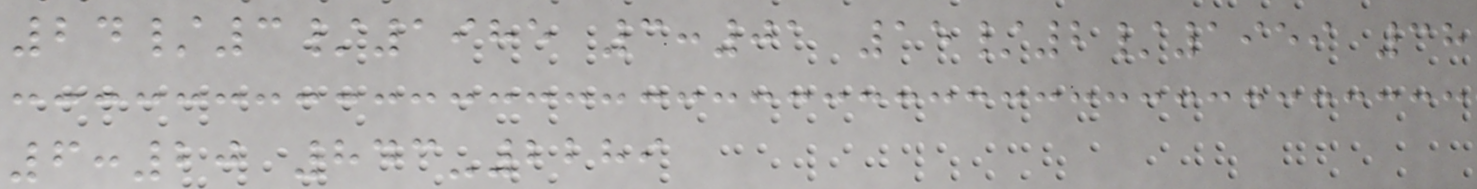24/3/1985 3:01 15/2/1959 38
6:20 843-2289
